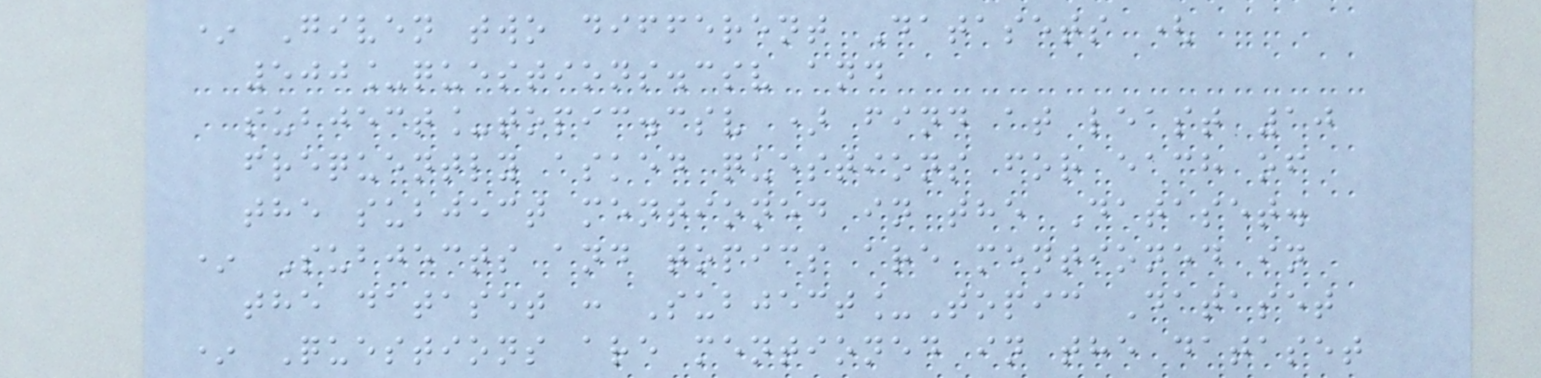* Given two different Datasets (
500_questions.csv and
subject_topic.csv ) find at least 10
frequently asked questions for each of
the subject mentioned in the Dataset.
* Subjects and topics are mentioned in
the dataset : Subject_Topic Dataset
* Questions are mentioned in the dataset
